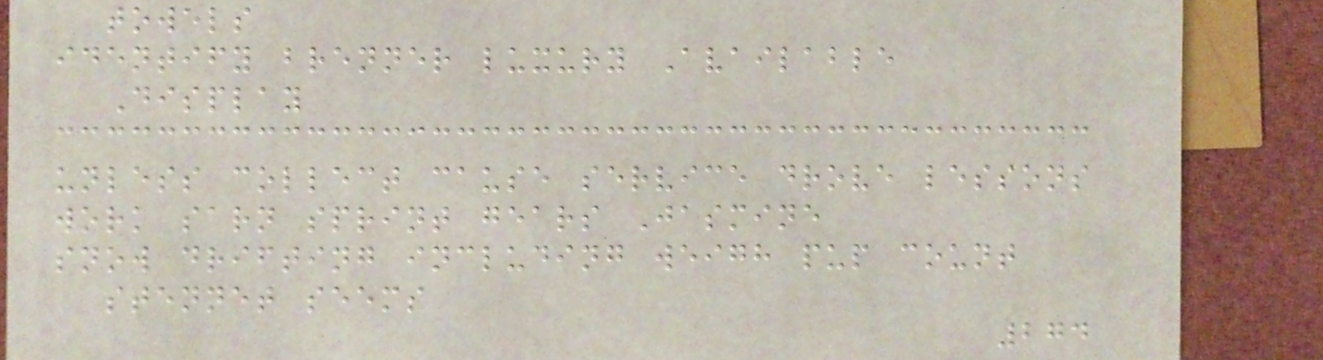towels
identify brenner luxury Available
Display
unless collect cause service drove lessons
work sarn sprint gears Jasmine
snow drifting including weigh pup count
stennet seems
274
